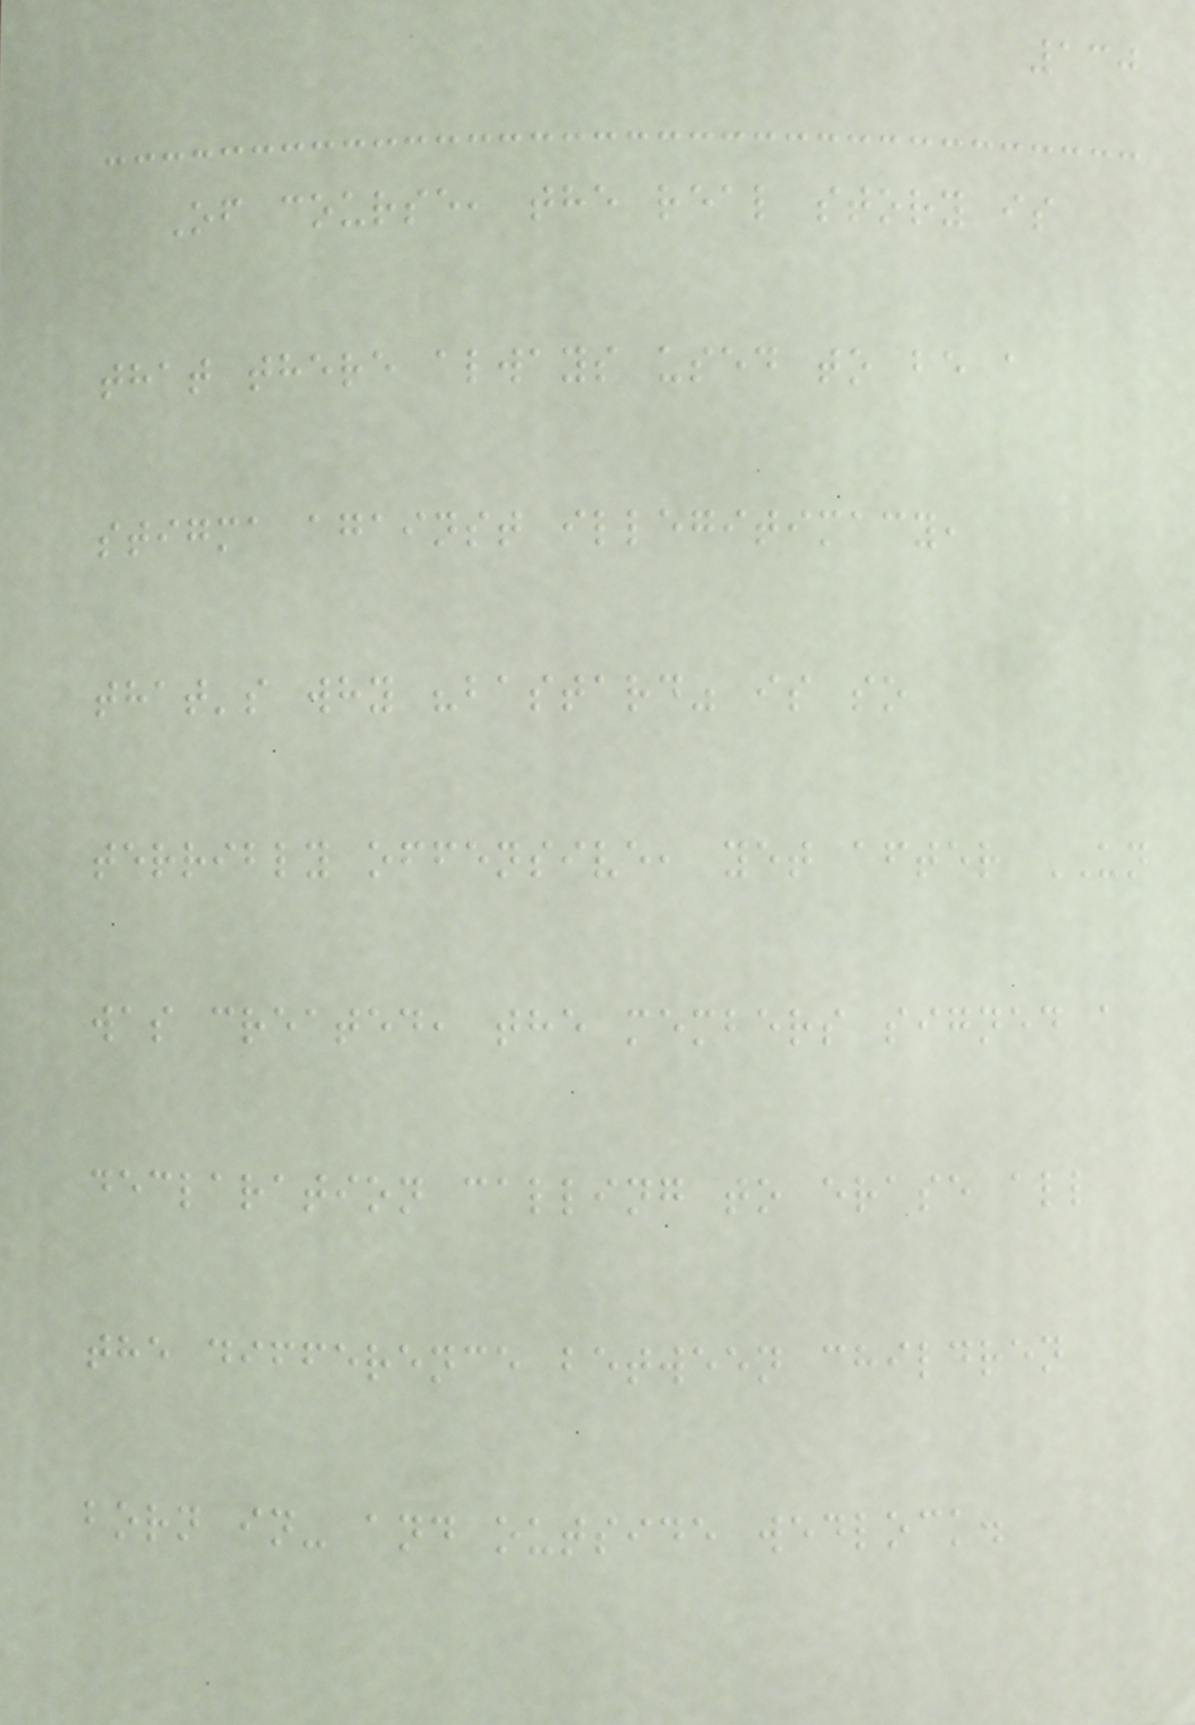130
Of course, the real story is
that there always used to be a
stigma against illegitimacy,
that's why "bastard" is so
terribly offensive, yet after UN
was created, the members signed a
declaration calling to erase all
the difference between children
born in- and outside wedlock.
